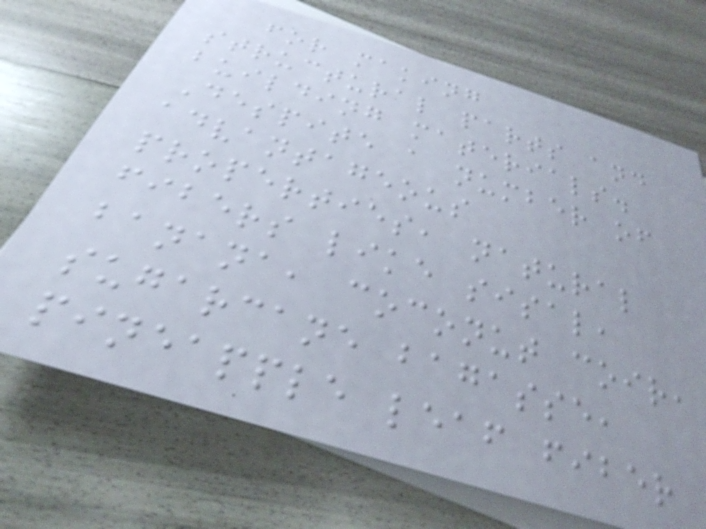for making
structural parts and
building materials.
Despite a number of
advantageous
properties, natural
fibers like sisal,
banana, coconut coir,
sugarcane bagasse,
pineapple leaf fiber
